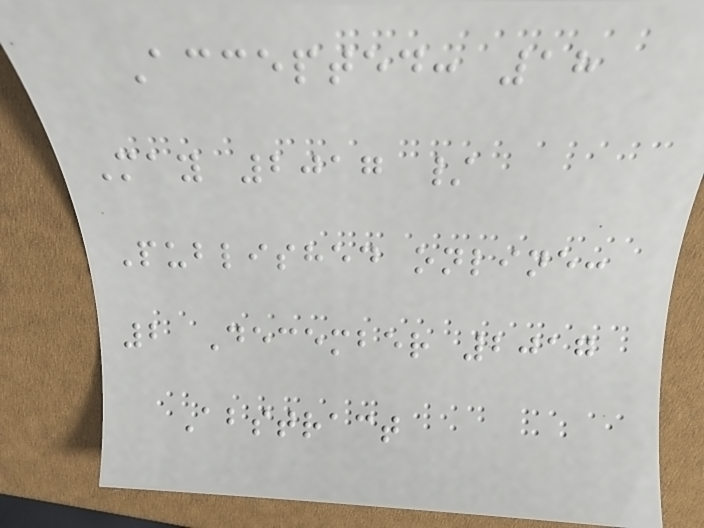Accepted: 18
May 2017 /
Published online:
2 December 2017
Abstract
